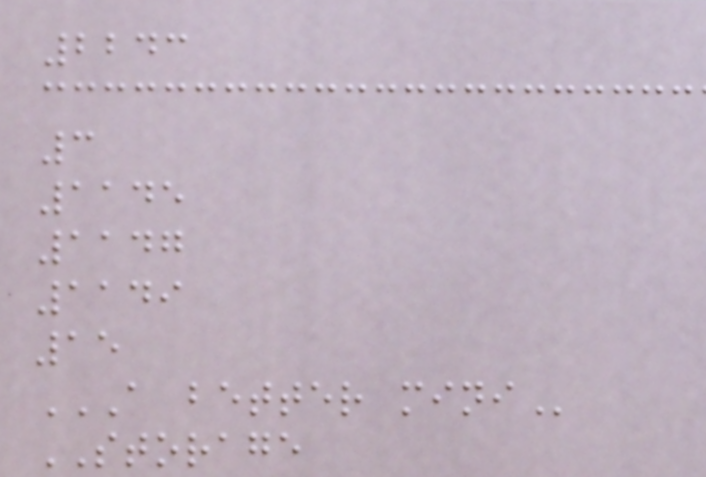2243
3
1145
1147
1149
15
A BETTER MINI
STORAGE
